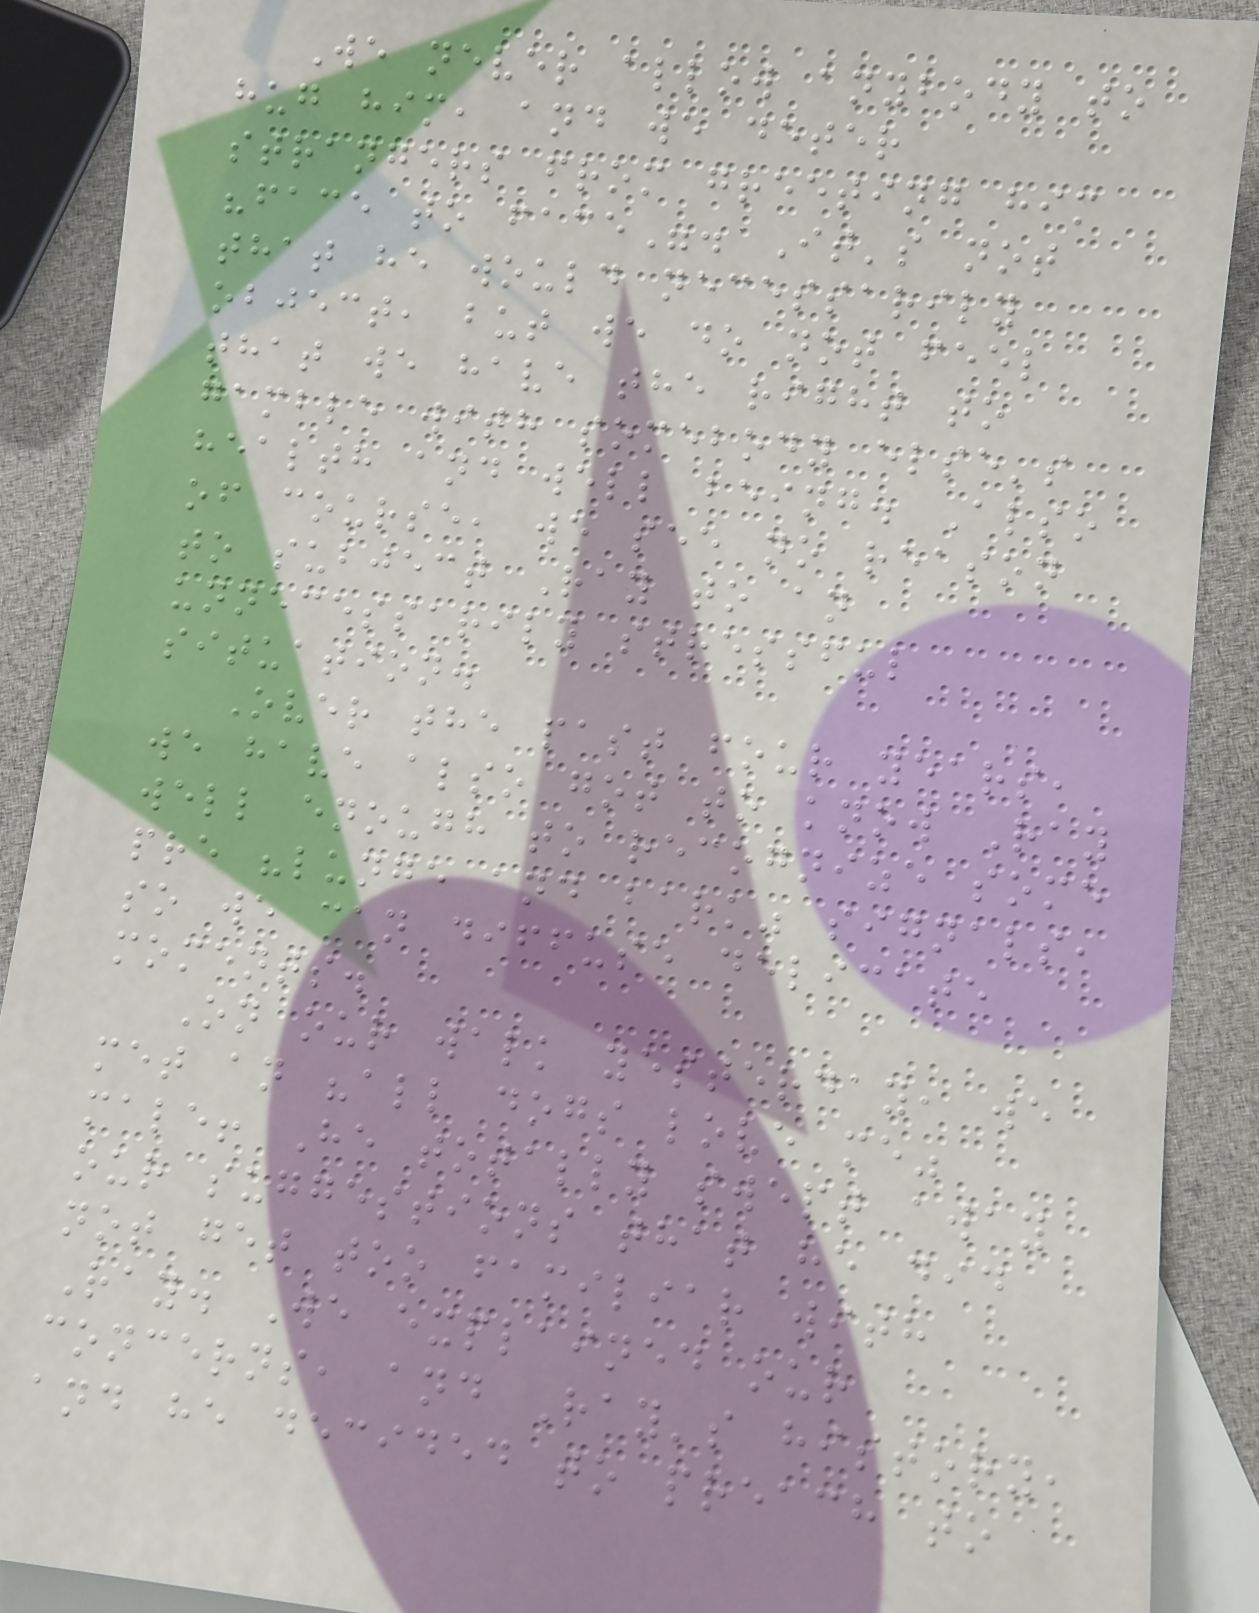We never allow anybody to
hug him, and we deter
strangers from greeting him
"face to face". It's not
that he would necessarily
object, but we do not feel
that we have the right to
gamble with somebody else's
health and well being. Also
of course, we see no reason
to subject Ray to an
unnecessarily stressful
situation.
Over the past four years,
we have also got to know Ray
well enough to recognize some
pre "lunge and bark" signals,
so we can diffuse delicate
moments.
On our walk yesterday, we
met an "all dogs love me"
male! He totally swept away
our suggestions that he did
not get too familiar with
Ray. We explained our
concerns, and Ray's history,
and he decided to preach to
